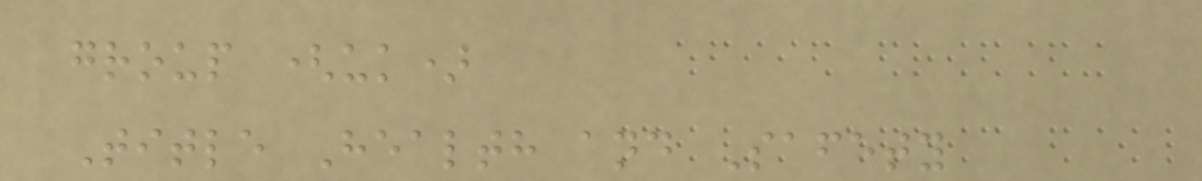group (uk)
Title Health and Safety
